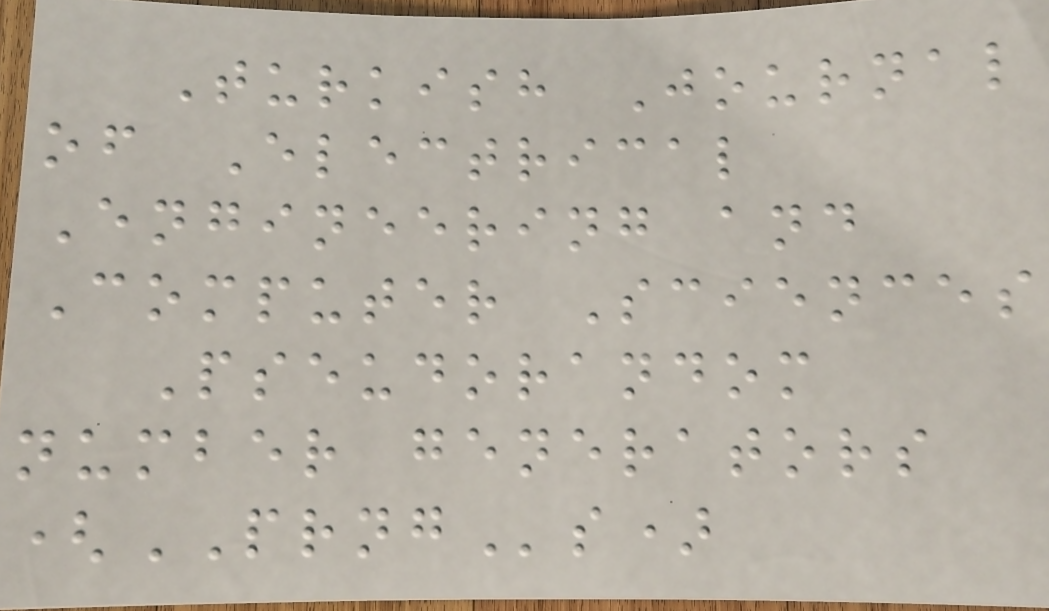Turkish Journal
of Electrical
Engineering and
Computer Sciences
Pseudorandom
number generators
(PRNGs)
